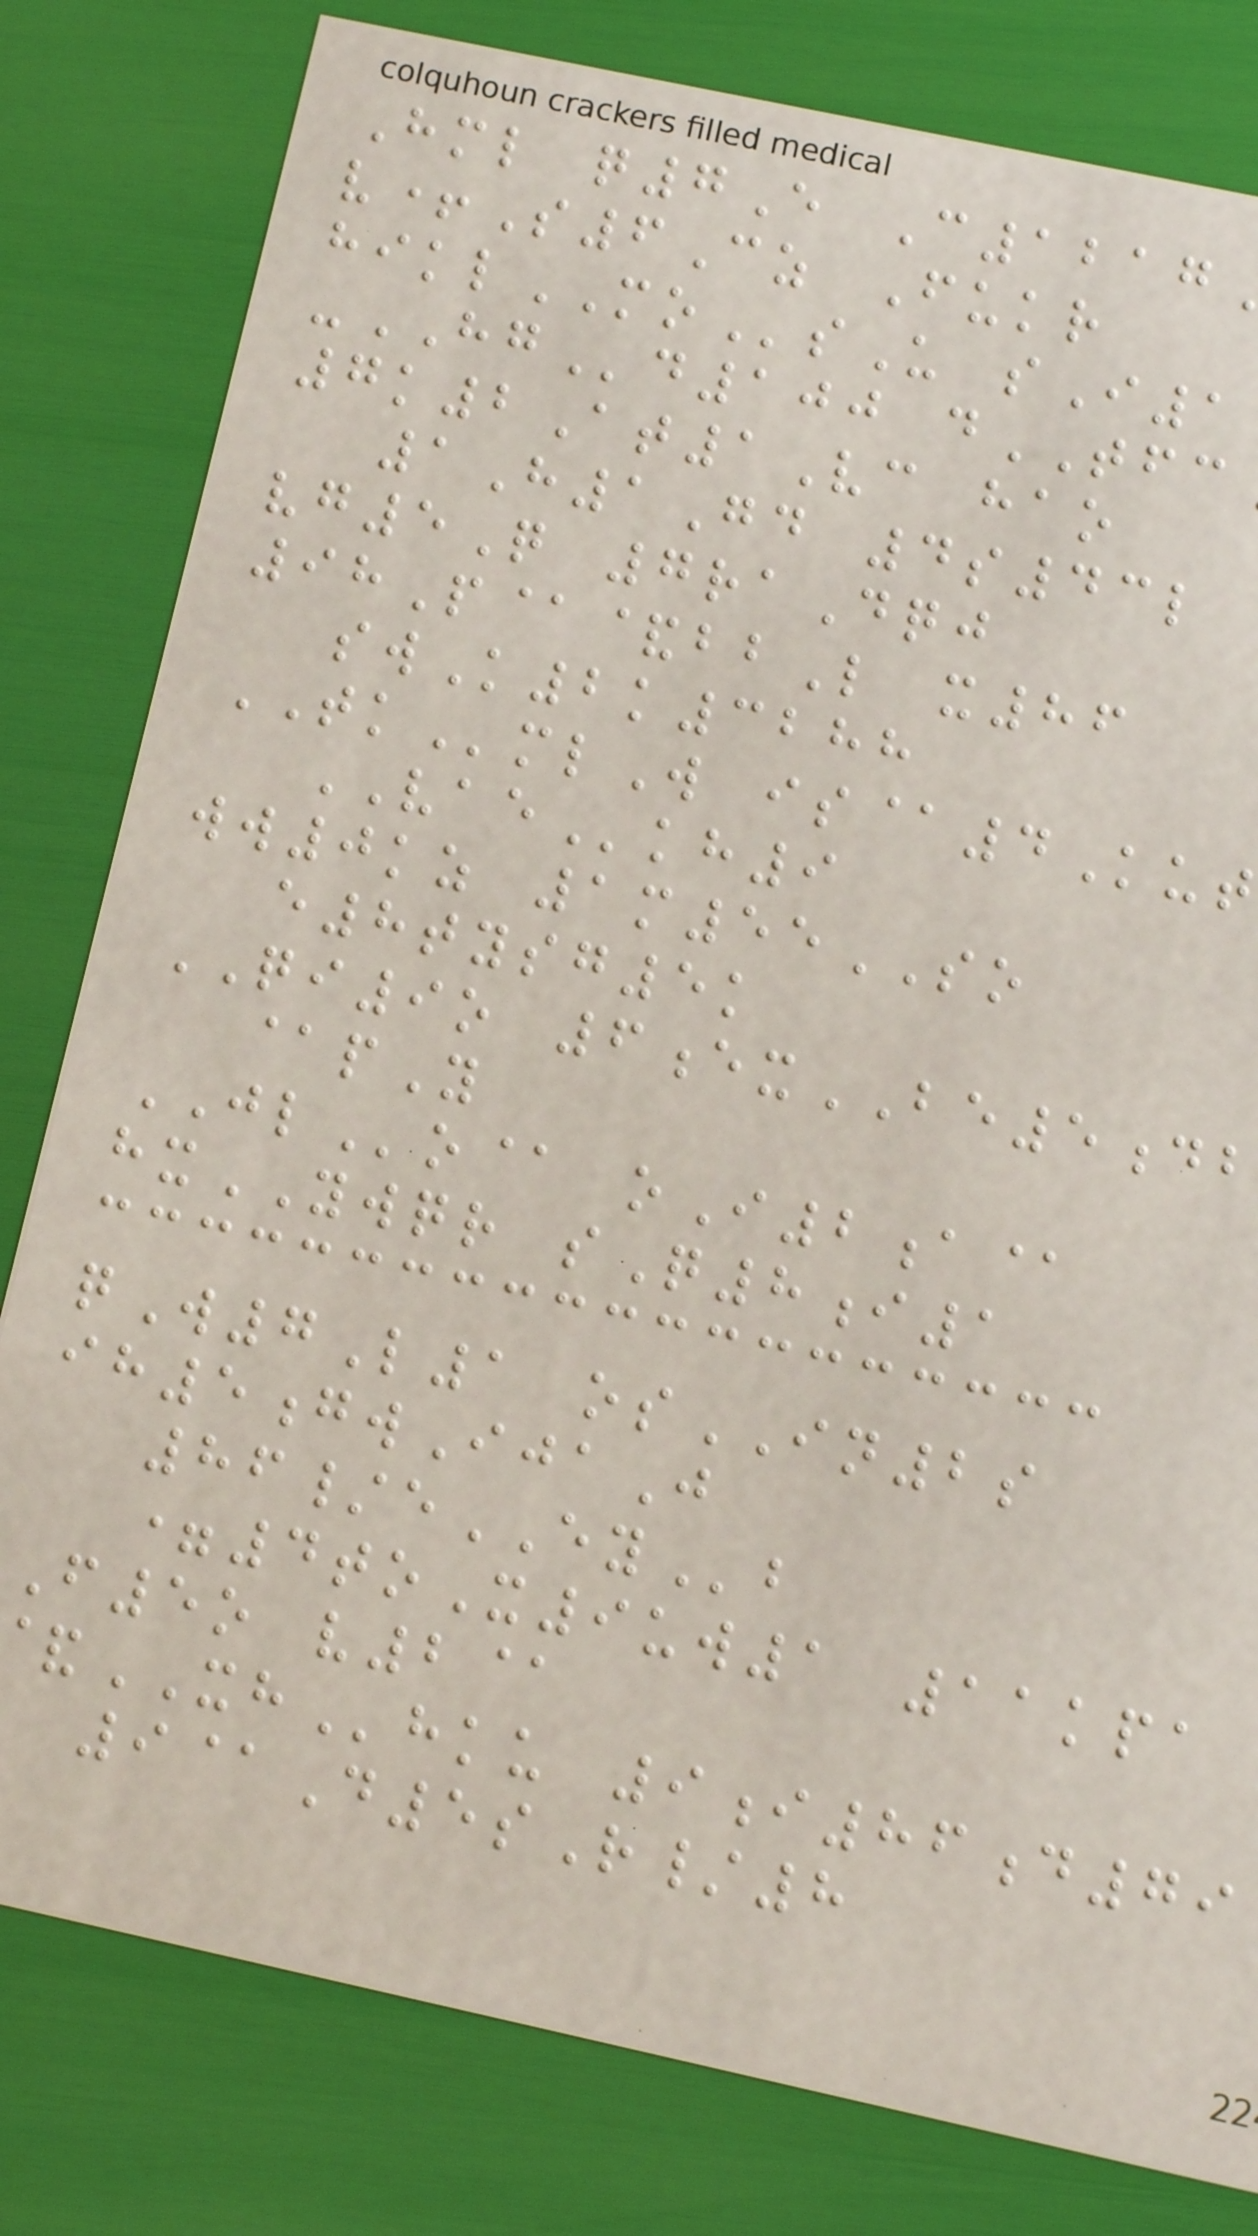Hml q7E C1217
v+S6Cz Fukr
hiklMOsU sI1
-HGd100 dTFC
7k2At1Vc hao
1H1Gd 4s43l
vg5Q 7raDqj
98P@&bbL x86
swK2k3288
TKmlW is@4Kut
VAEkh9
ww0kz 1m55SO
e8tysg5k
QI9o 6exBE5db
@pY
JLo@ oI2a@
hxYWQR sQ8i1
qW7L1 osIN2s
ih5gwIjaJ
86/eEYb
=4toX9uw1 11kpa
F5o v2@
XHhku 9i86d79
9@D5sR/8
